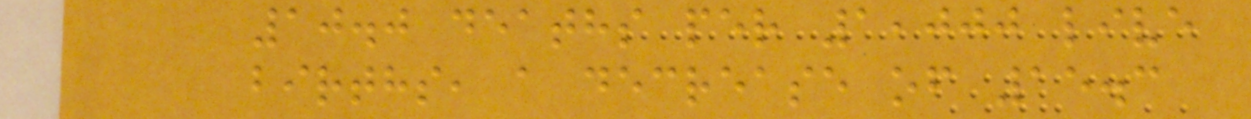10.0 deaths per 1,000 live
births, a decrease of 15.3
